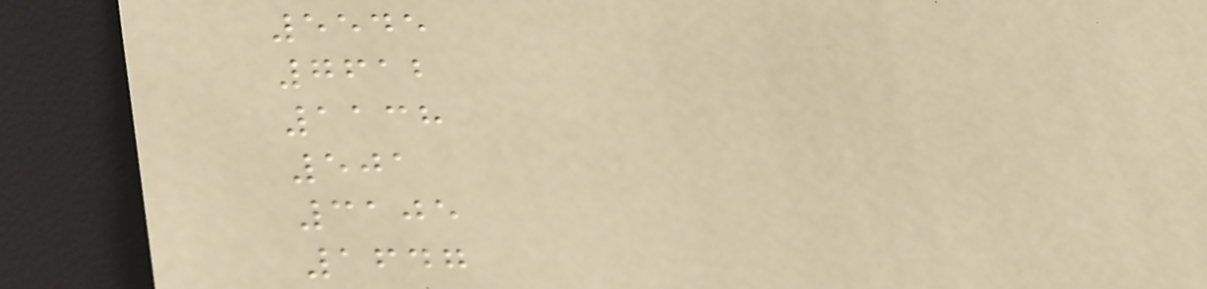5545
7612
1138
501
3105
1647
